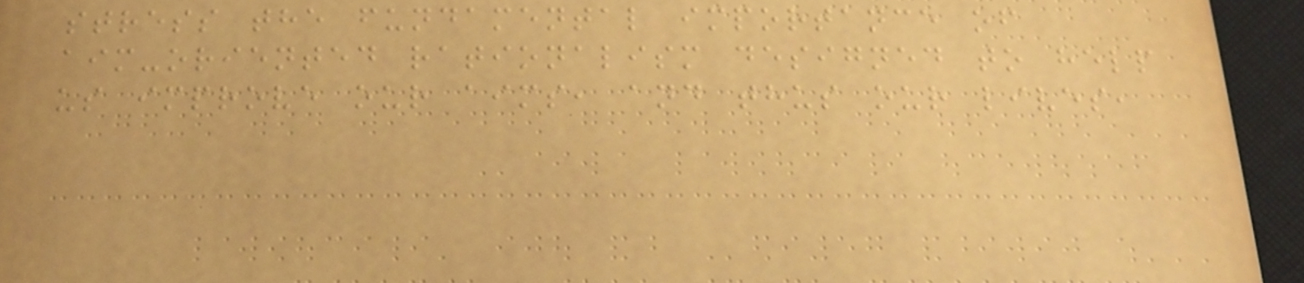stress the fundamental importance of
aim-oriented rationalism designed to help
us improve our aims, and thus our lives,
